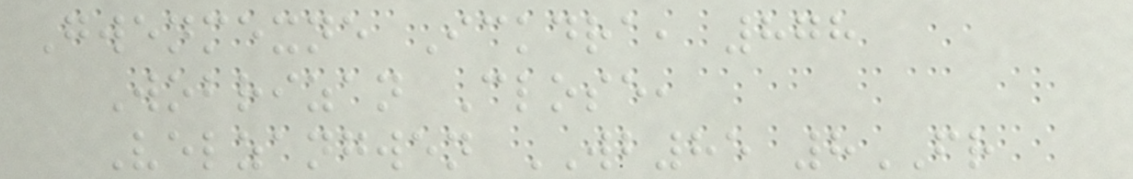Gwenmexne Ickdra, 878
Wobrizan Close,
Velzangwen WB85 8FR
